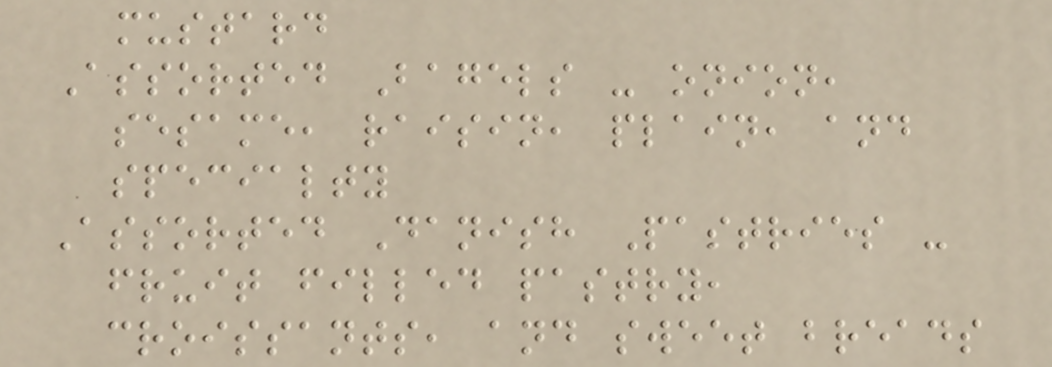mustard
Assorted Bagels - onion,
sesame, raisin, plain, and
specialty
Assorted Danish Pastries -
fruit filled pastry,
croissants, and sweet breads
